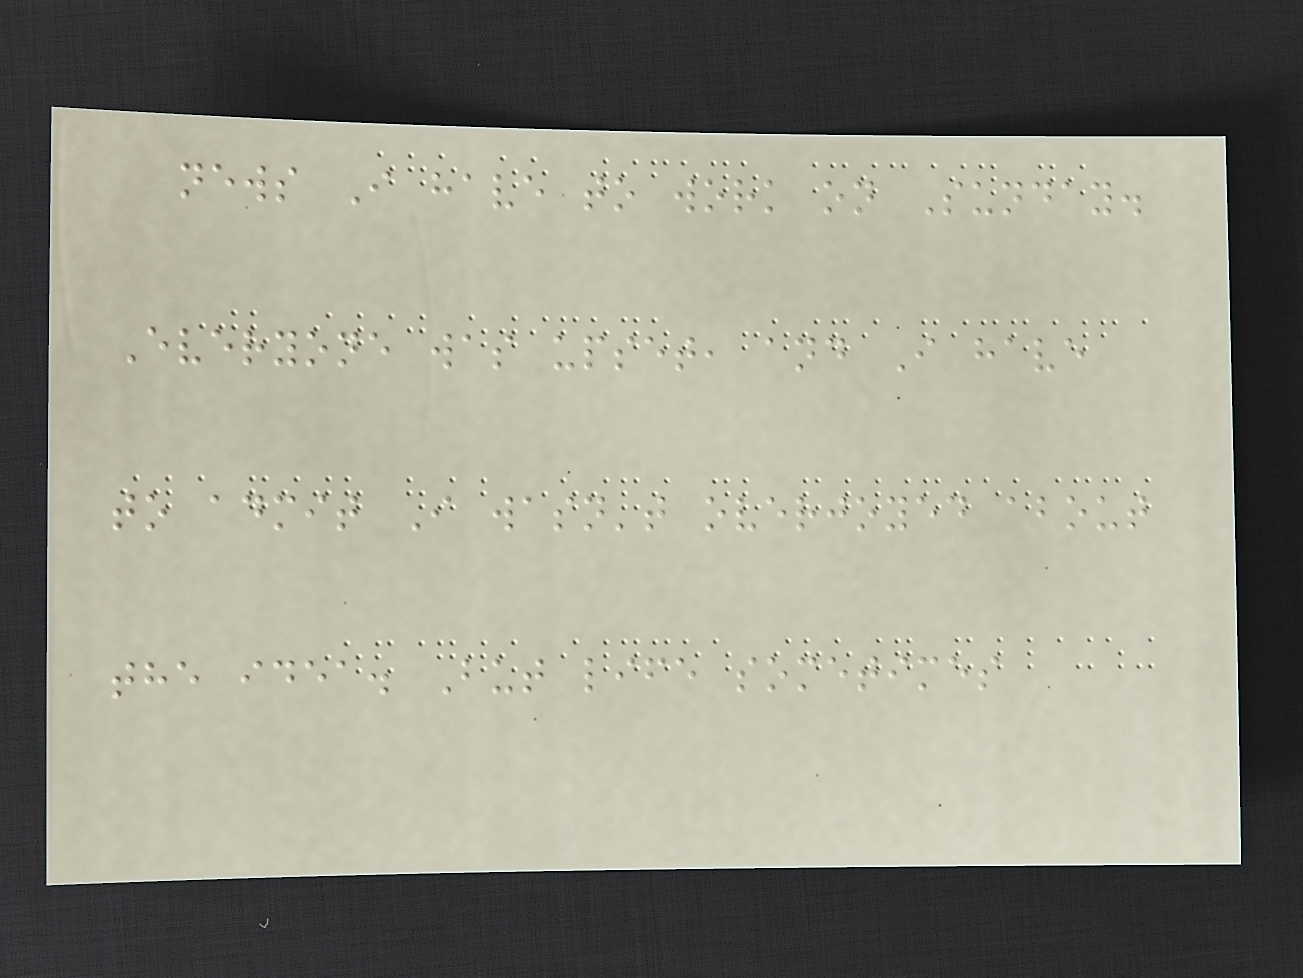news I have to work on Sunday.
Everyone was upset, and I have
to admit I wasn't overjoyed about
the idea. But life sometimes
